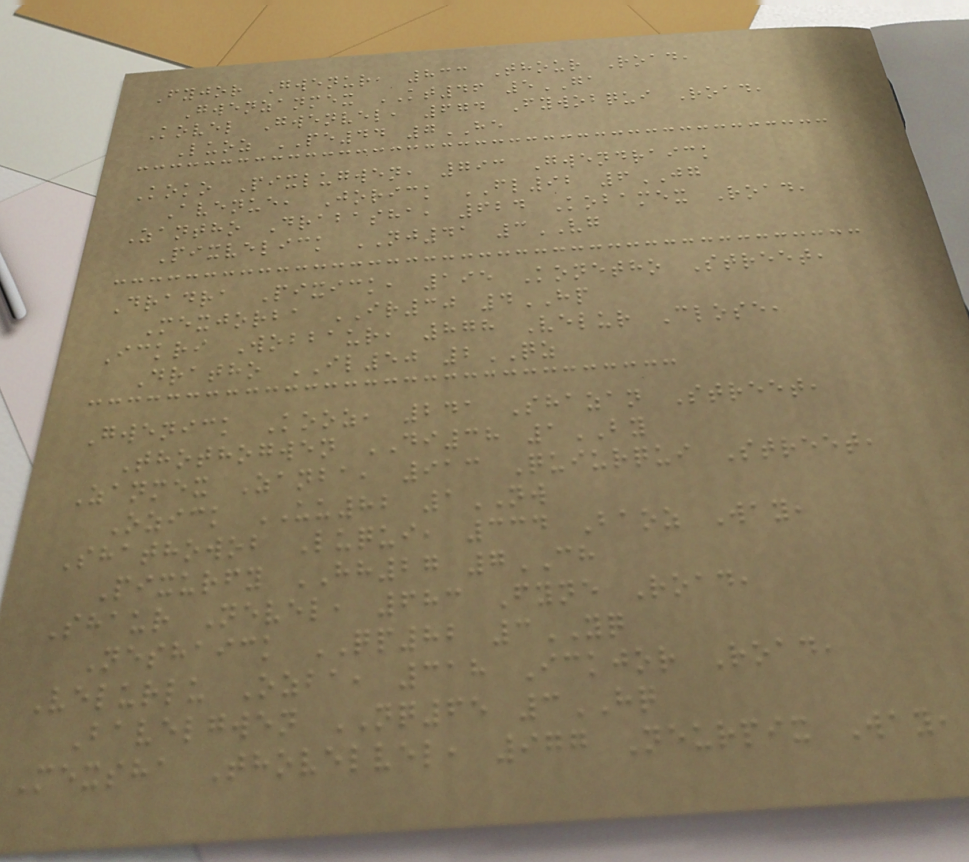Fyjor Gwenur, 833 Thour Road,
Gwenzanmex KT46 5GA
Kovel Gwenvel, 674 Fywobqui Road,
Luoz PE44 7HE
Koko Pixlugwen, 793 Gwendraick
Avenue, Jorick FL92 6JG
Zantho Drabasha, 624 Kobamex Road,
Pixvelick NJ41 3VG
Dradra Pixick, 195 Konetho Street,
Mexjorba IR30 4HP
Ickri Wobbaur, 878 Velur Close,
Dratho IL50 2QZ
Gwenick Kooz, 241 Shazan Street,
Thothogwen DI38 1BY
Zanmex Zanba, 913 Quiurqui Street,
Ozick UU82 1NW
Shathowob Luqui, 334 Baoz Way,
Pixurfy HH27 7CH
Shaur Nevel, 683 Fyne Road,
Neshaick QP82 3YQ
Velurlu Ozba, 318 Ickjor Road,
Bavelgwen NQ65 3HQ
Mexsha Thovelvel, 977 Neurpix Way,
